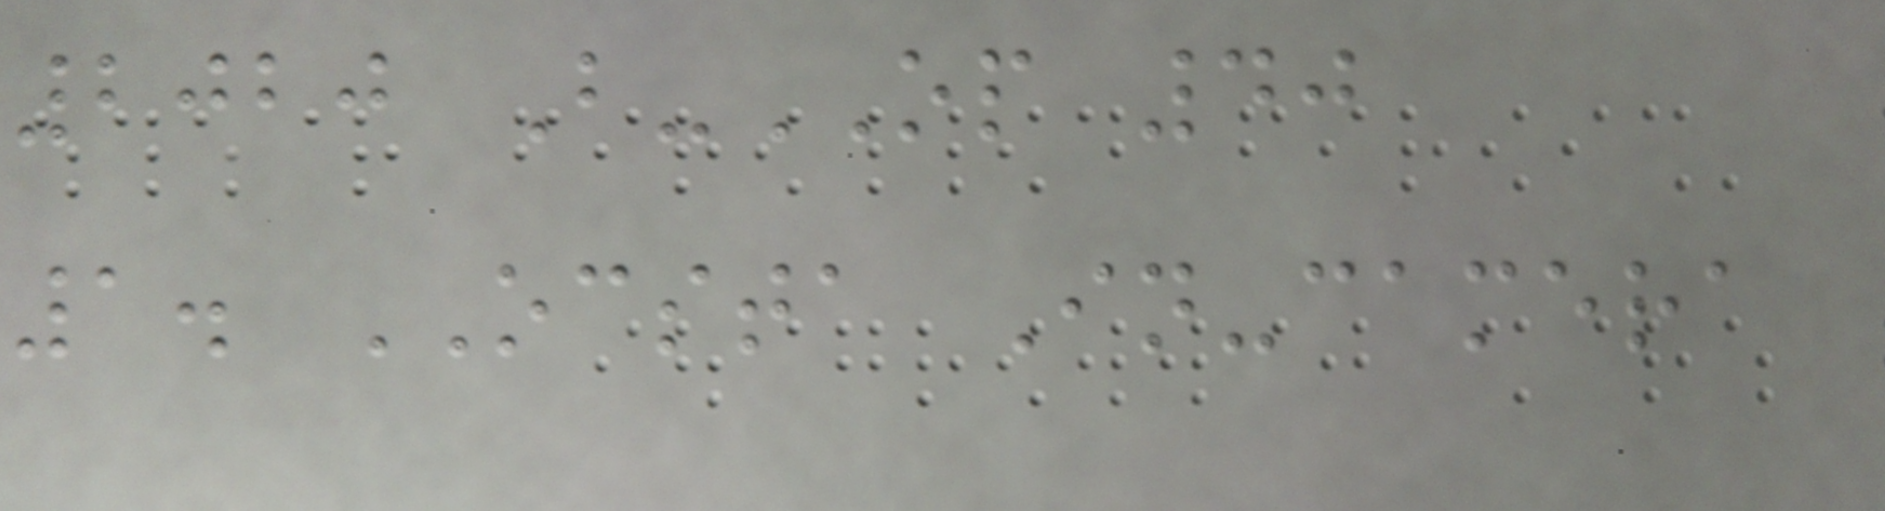2020 B-OP 40
1. OCSTA In-camera
